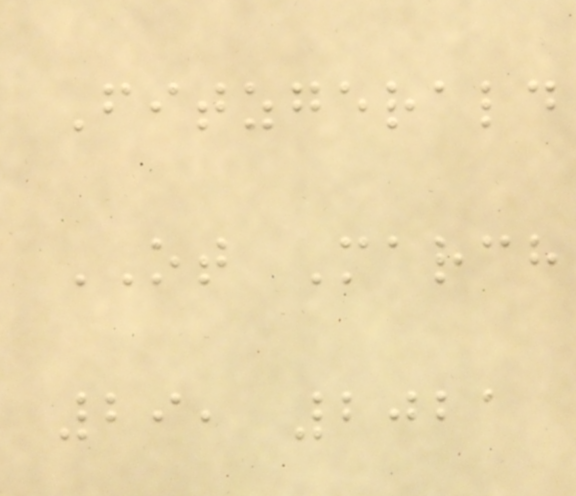Fitzgerald
OT March
29, 2021
